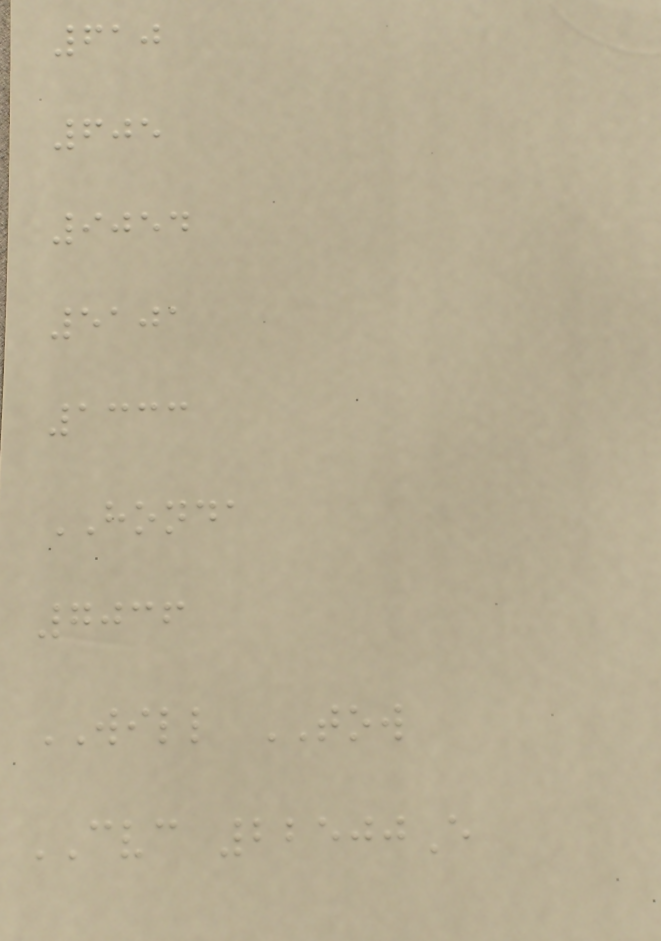610
605
9054
5101
1333
HONDA
7036
WILL TOW
CVC 22500E
